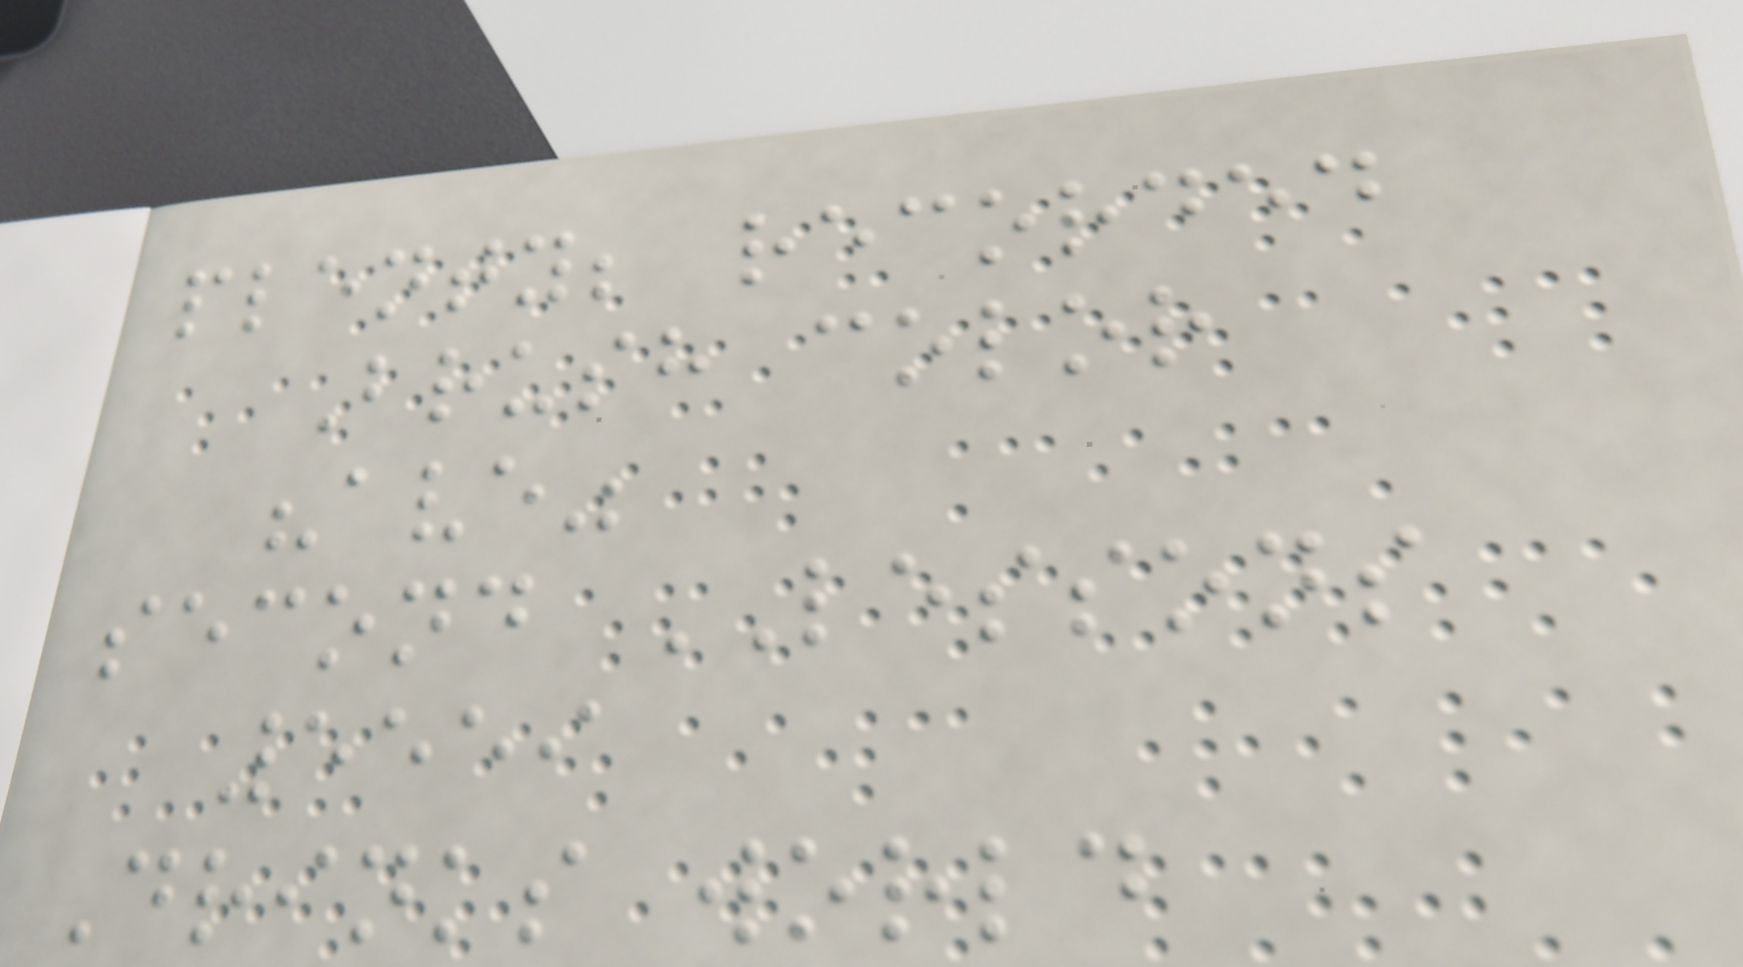plenty; recorded
Brush color
"ave"
second LESSONS
5559
Drinks world
